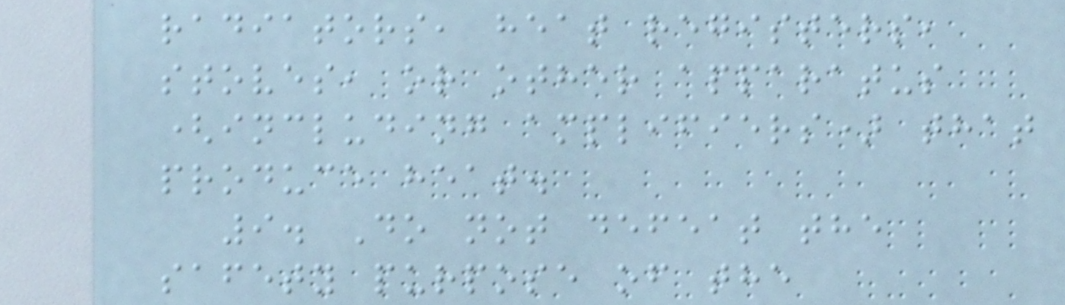radiators, heat registers,
stoves, or other apparatus
(including amplifiers) that
produce heat.
9. Do not defeat the
safety purpose of the
